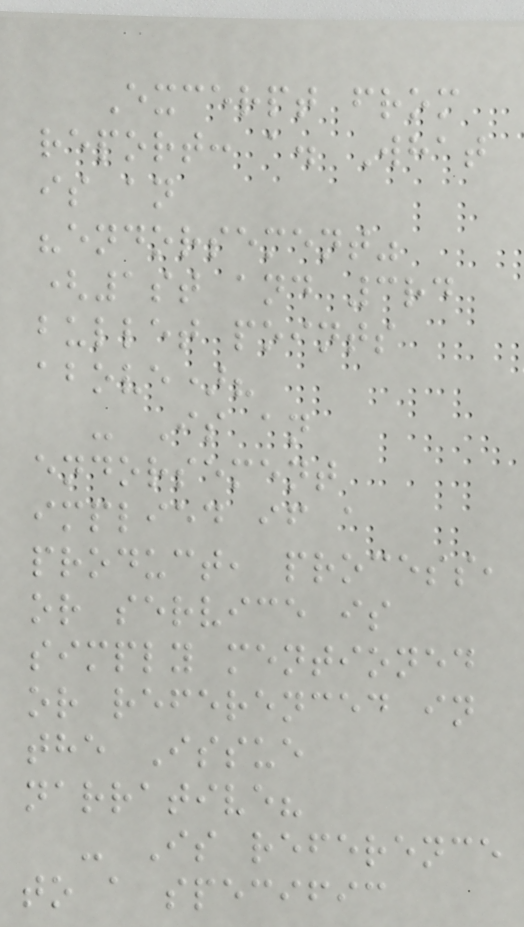Excerpt from
report: a. What
is an
"endorsement"
(1st and 3rd
bullet points
above)?
- Is an
endorsement
implied if a
product, process,
or service is
simply mentioned
or referenced in
the Issue
narrative?
- Is reference
to a specific
